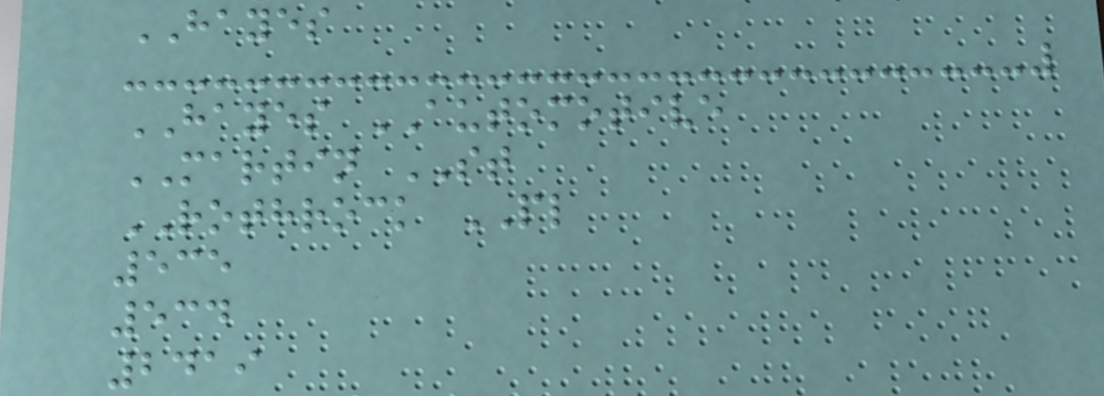HAYES
HAYES AUTOMOTIVE
MARTIN ST
ROTHROCK PL
535
534
2419
